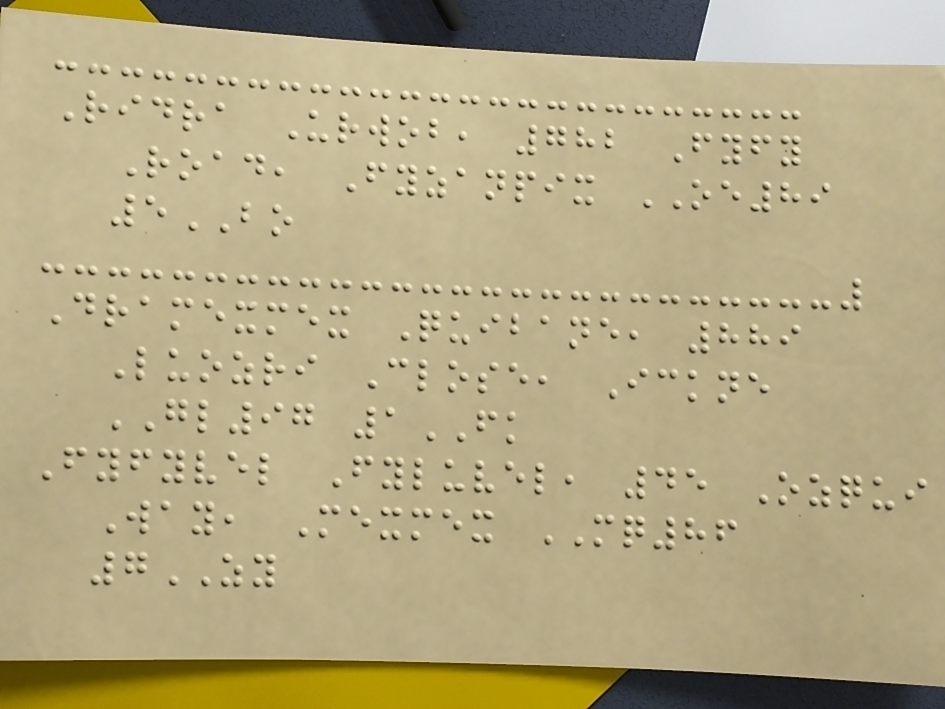Ridra Urwob, 782 Fyfy
Road, Fyzanpix OE89
5BO
Dramexmex Quibane, 889
Luozri Close, Ickne
GL97 1FK
Fyfyvel Fyluvel, 45 Ozqui
Way, Mexmex MQ86
7ZY
